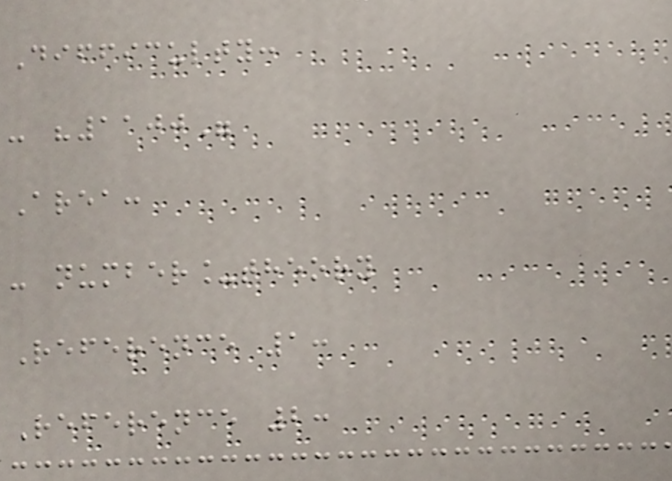Difficulty:
- "1100"
Area:
- number_theory
Reference 1:
Reference 2:
